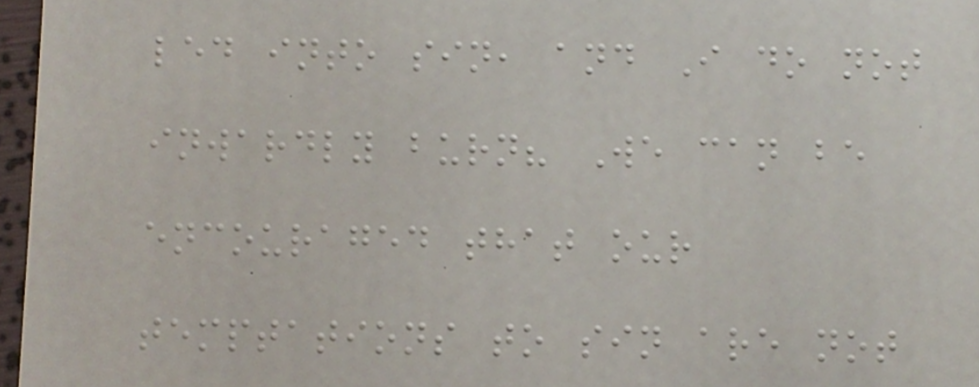led into sin, and I do not
inwardly burn? We can be
encouraged that our
temptations to sin are not
